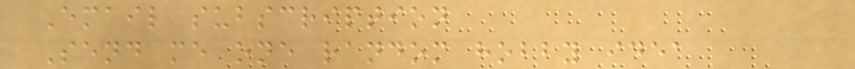Email subscription
Send me one random hobby idea
